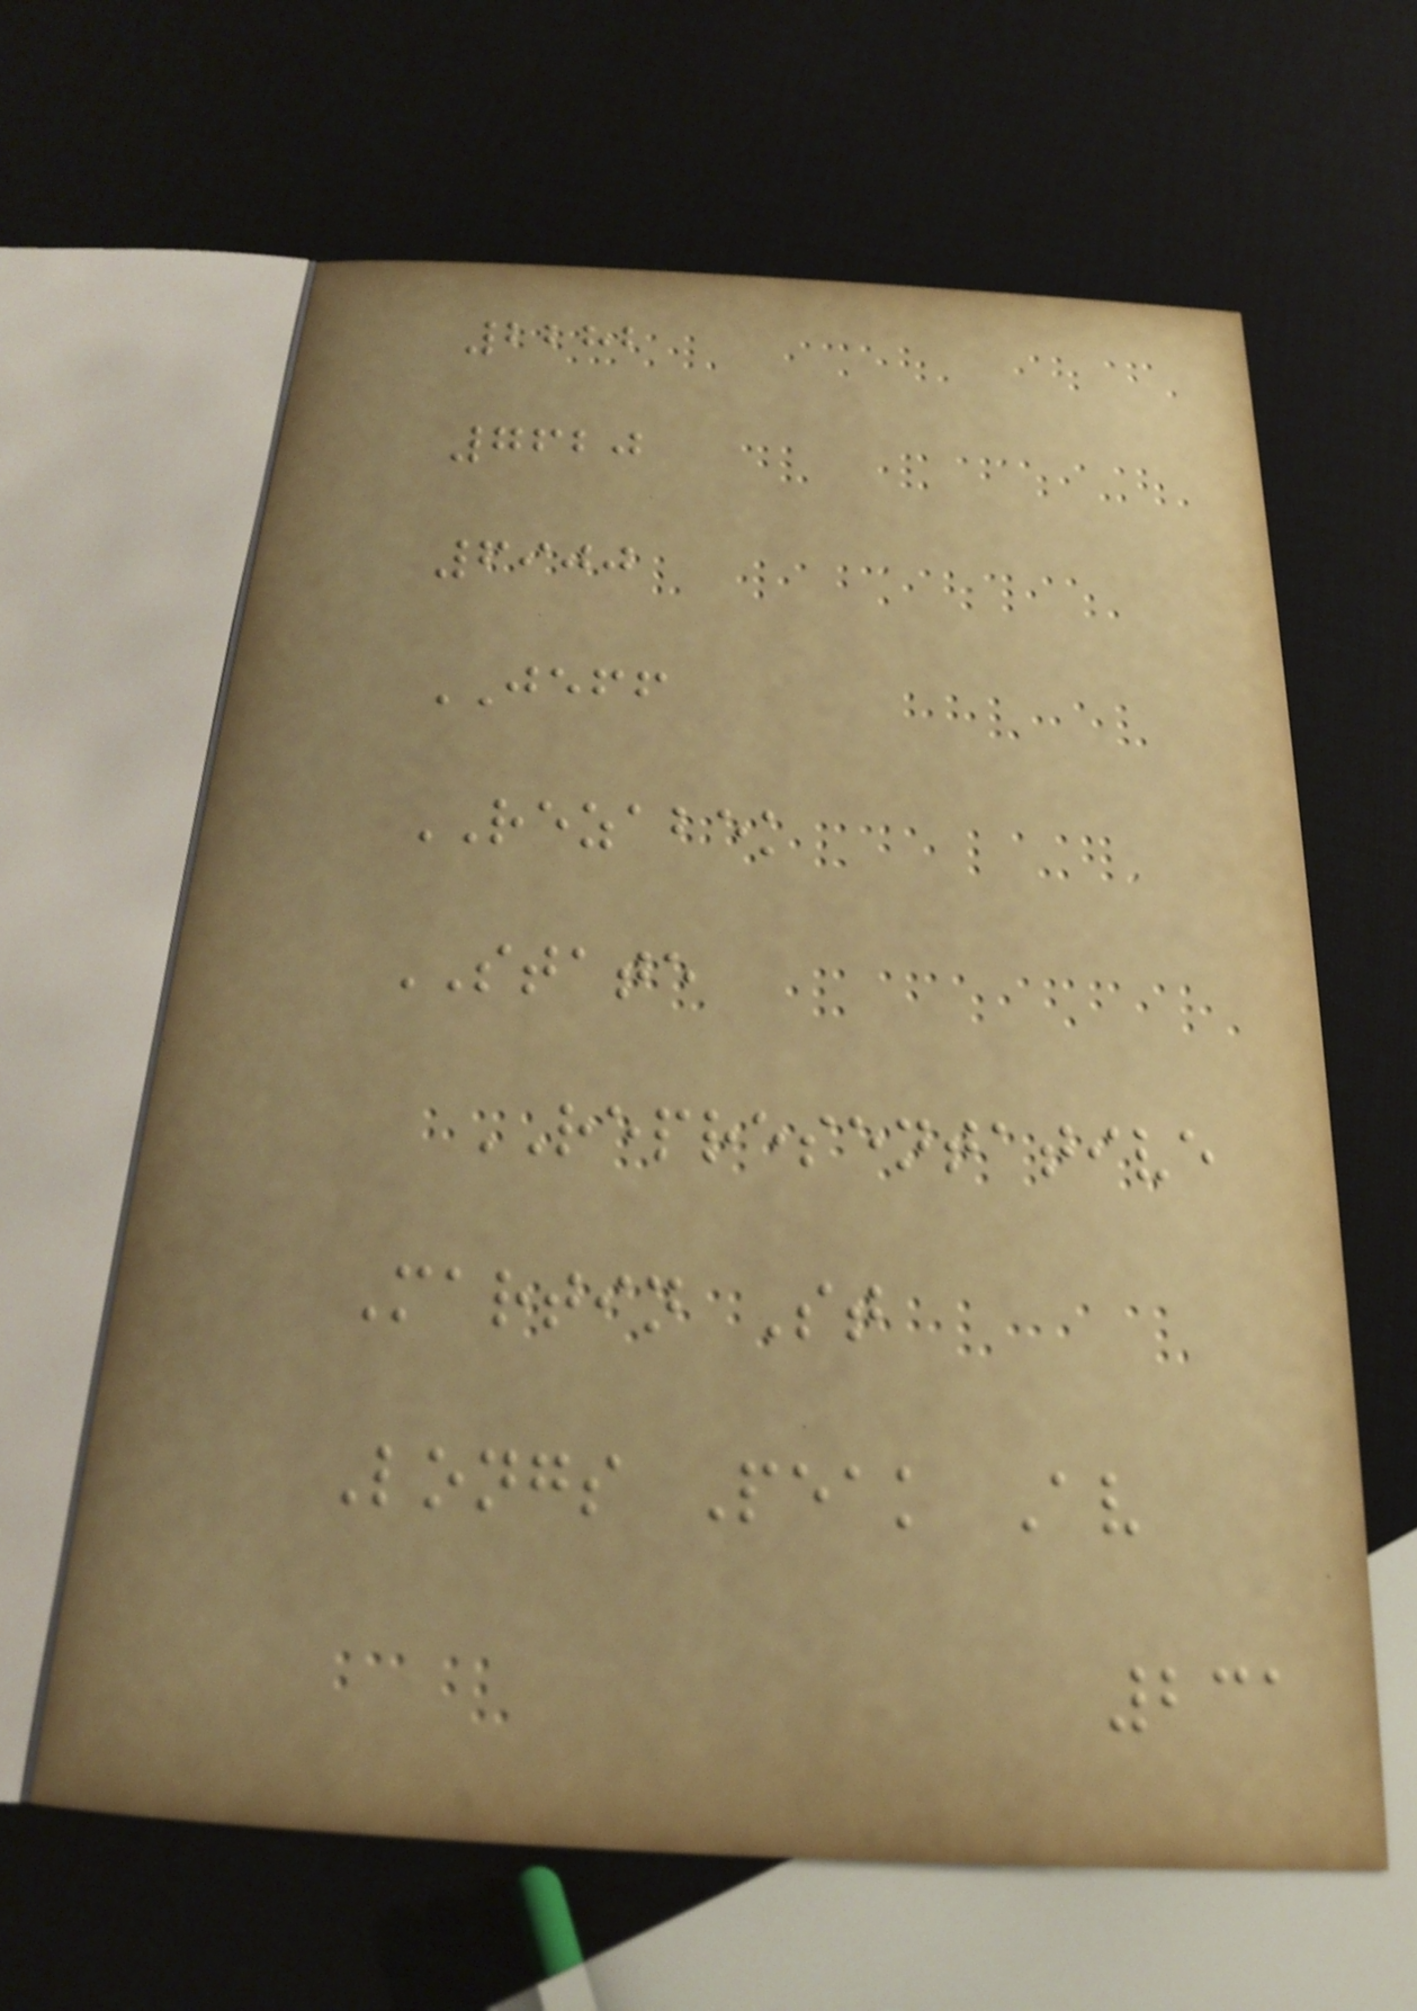2282
7620
6900
JEFF
REZABEK
STATE
REPRESENTATIVE
Martin St
Longs Peak Av
231
